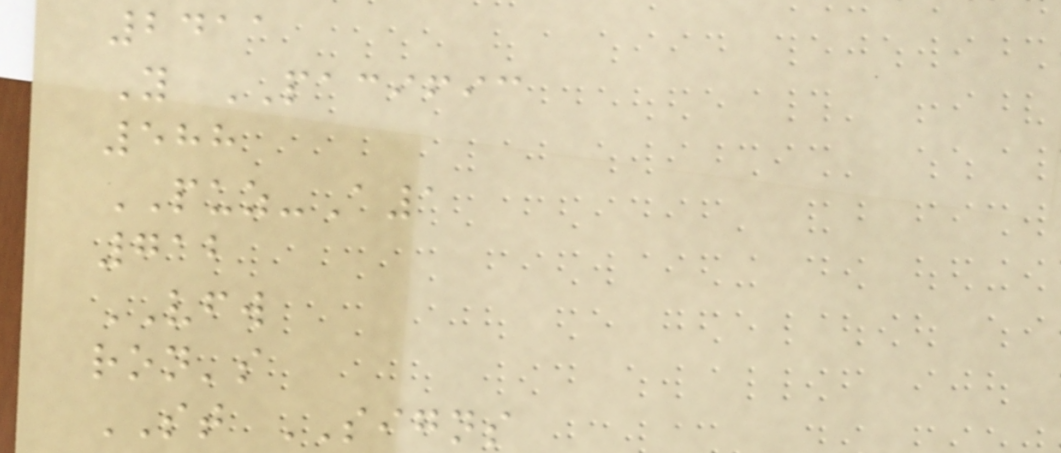2411
Y PACIFIC
588
PUZ-A1
712
VFW
ron's
ST SIGNS
